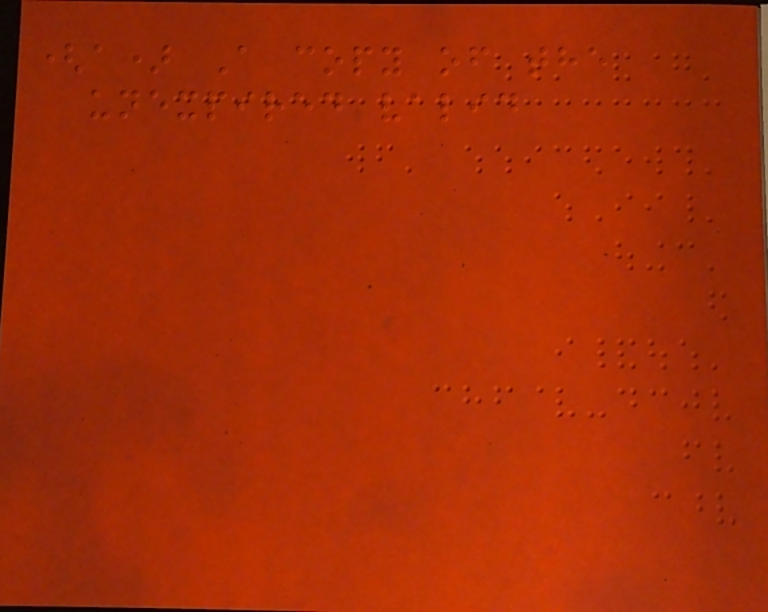(a) A copy of the
unexpired valid
